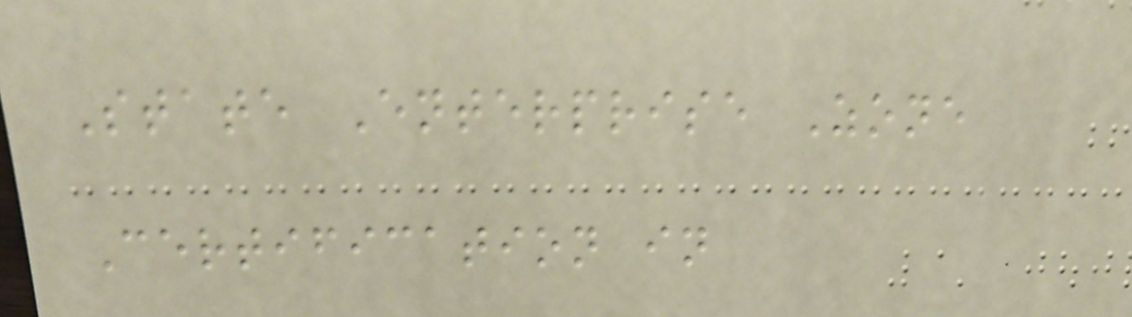State Enterprise Zone
Certification in
